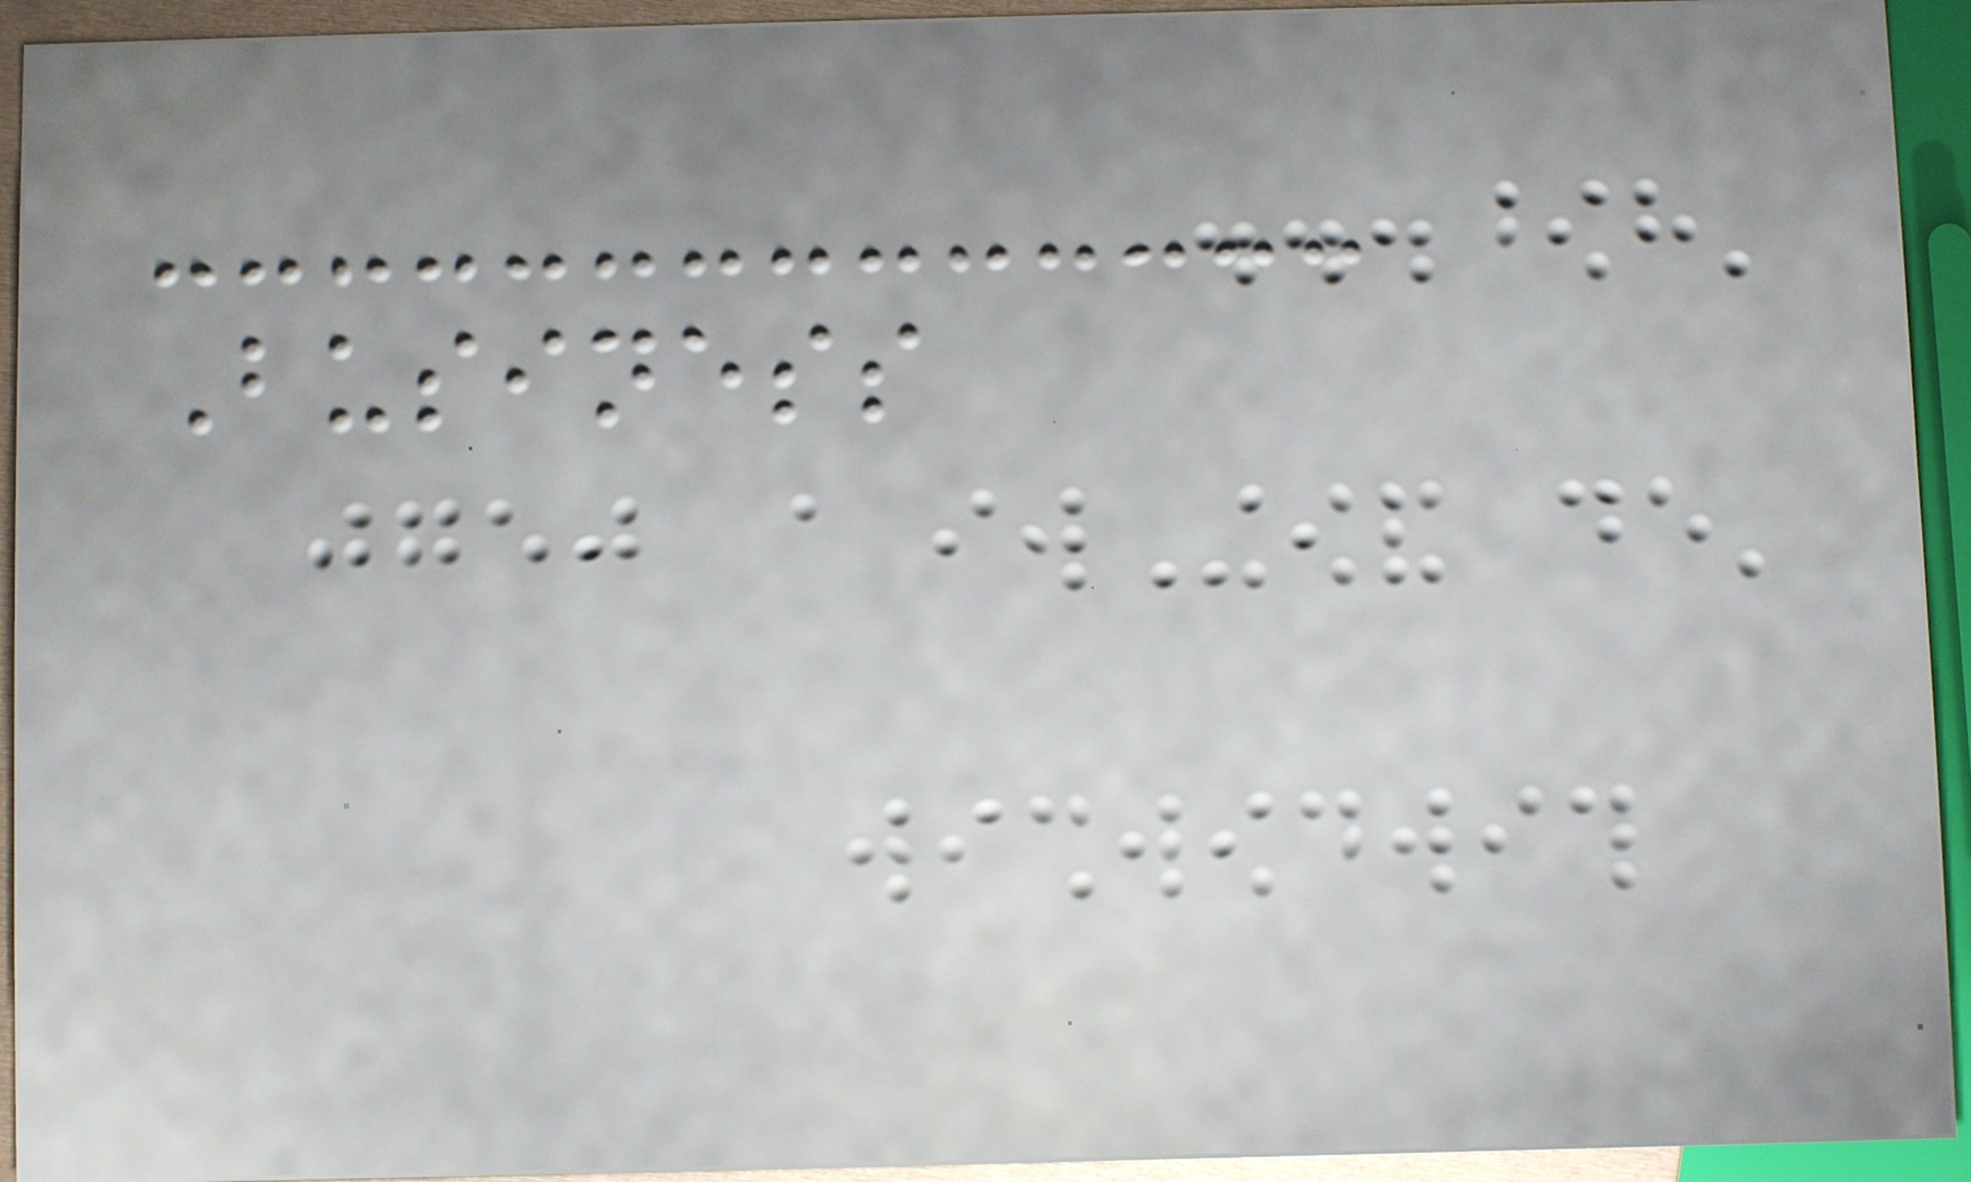Business
